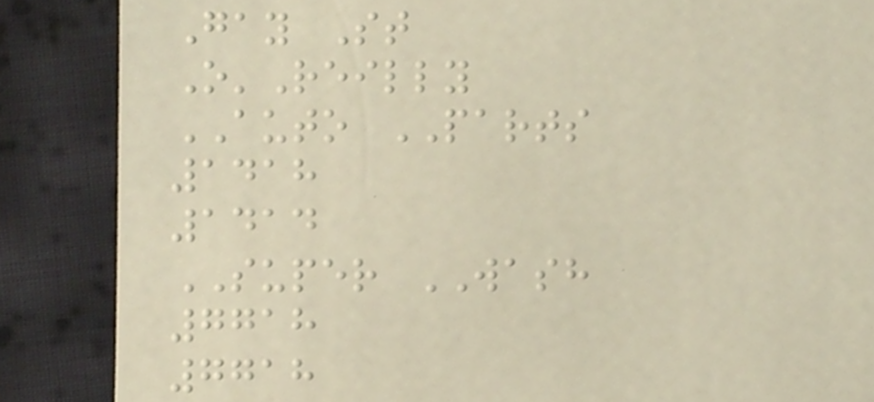Gay St
O'Reilly
AUTO PARTS
1418
1414
SUPER WASH
7718
7718
